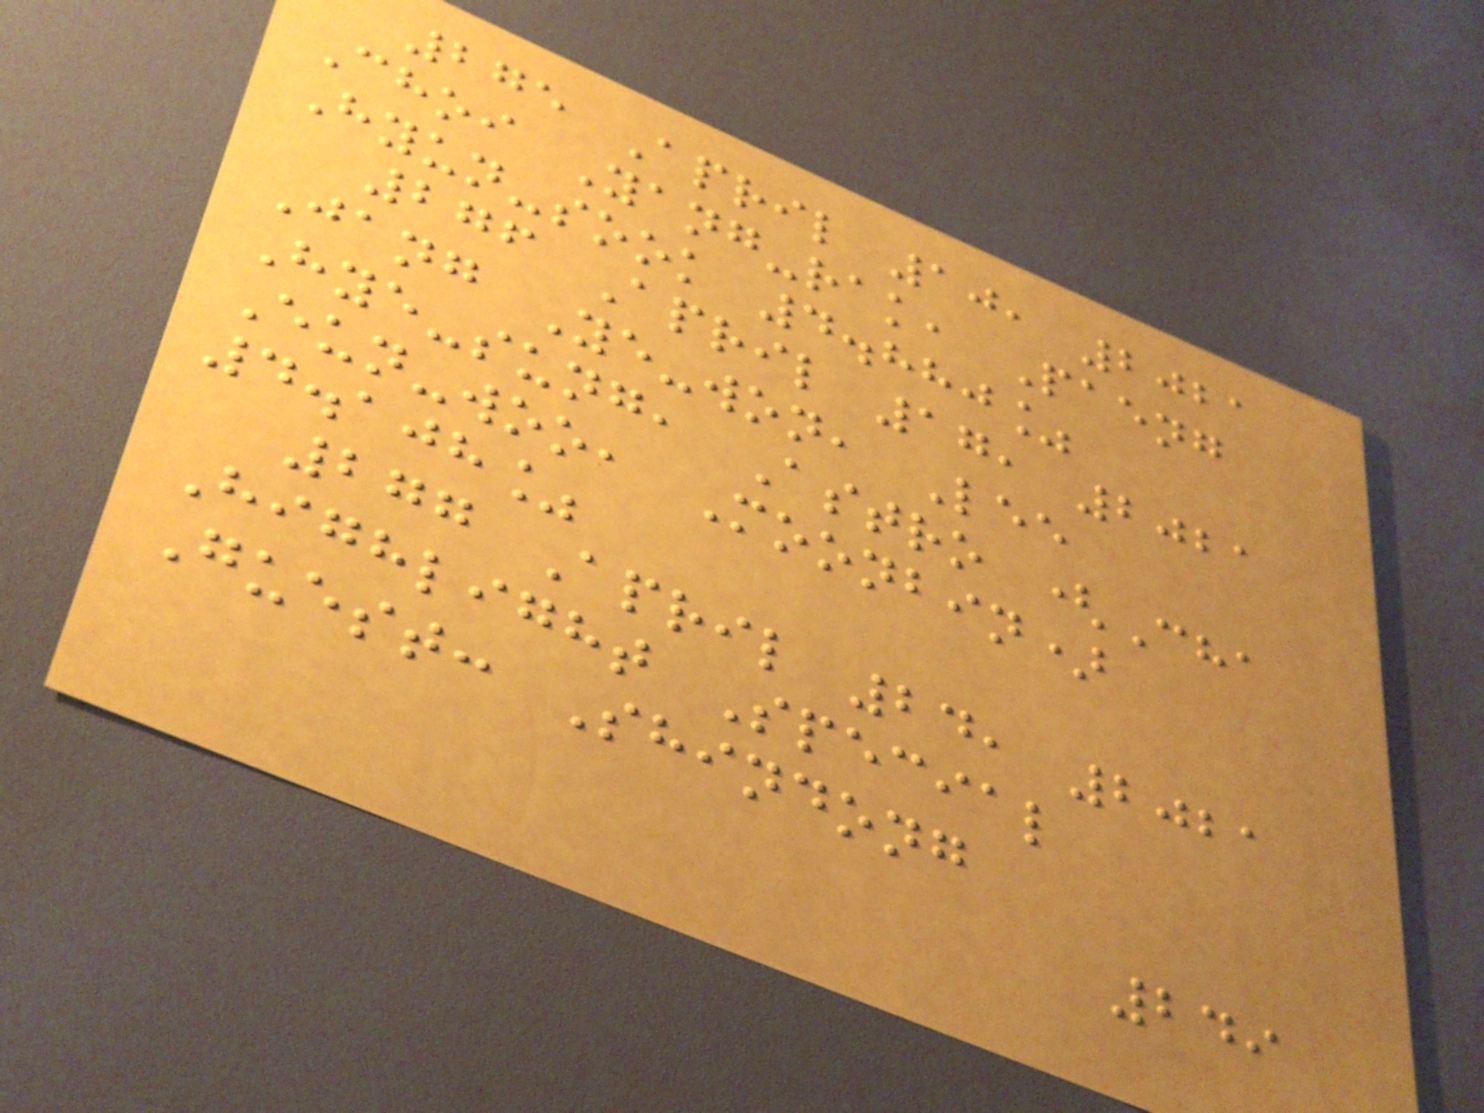275 April 10, 2021
Choi Yang-rak, Paeng
Hyun-sook 4.880%
276 April 17, 2021
Jang Ye-won, Lee
Hye-sung, Astro (Cha
Eun-woo, Moonbin)
4.108%
277 April 24, 2021
Highlight Special
Guest: Shindong
249
